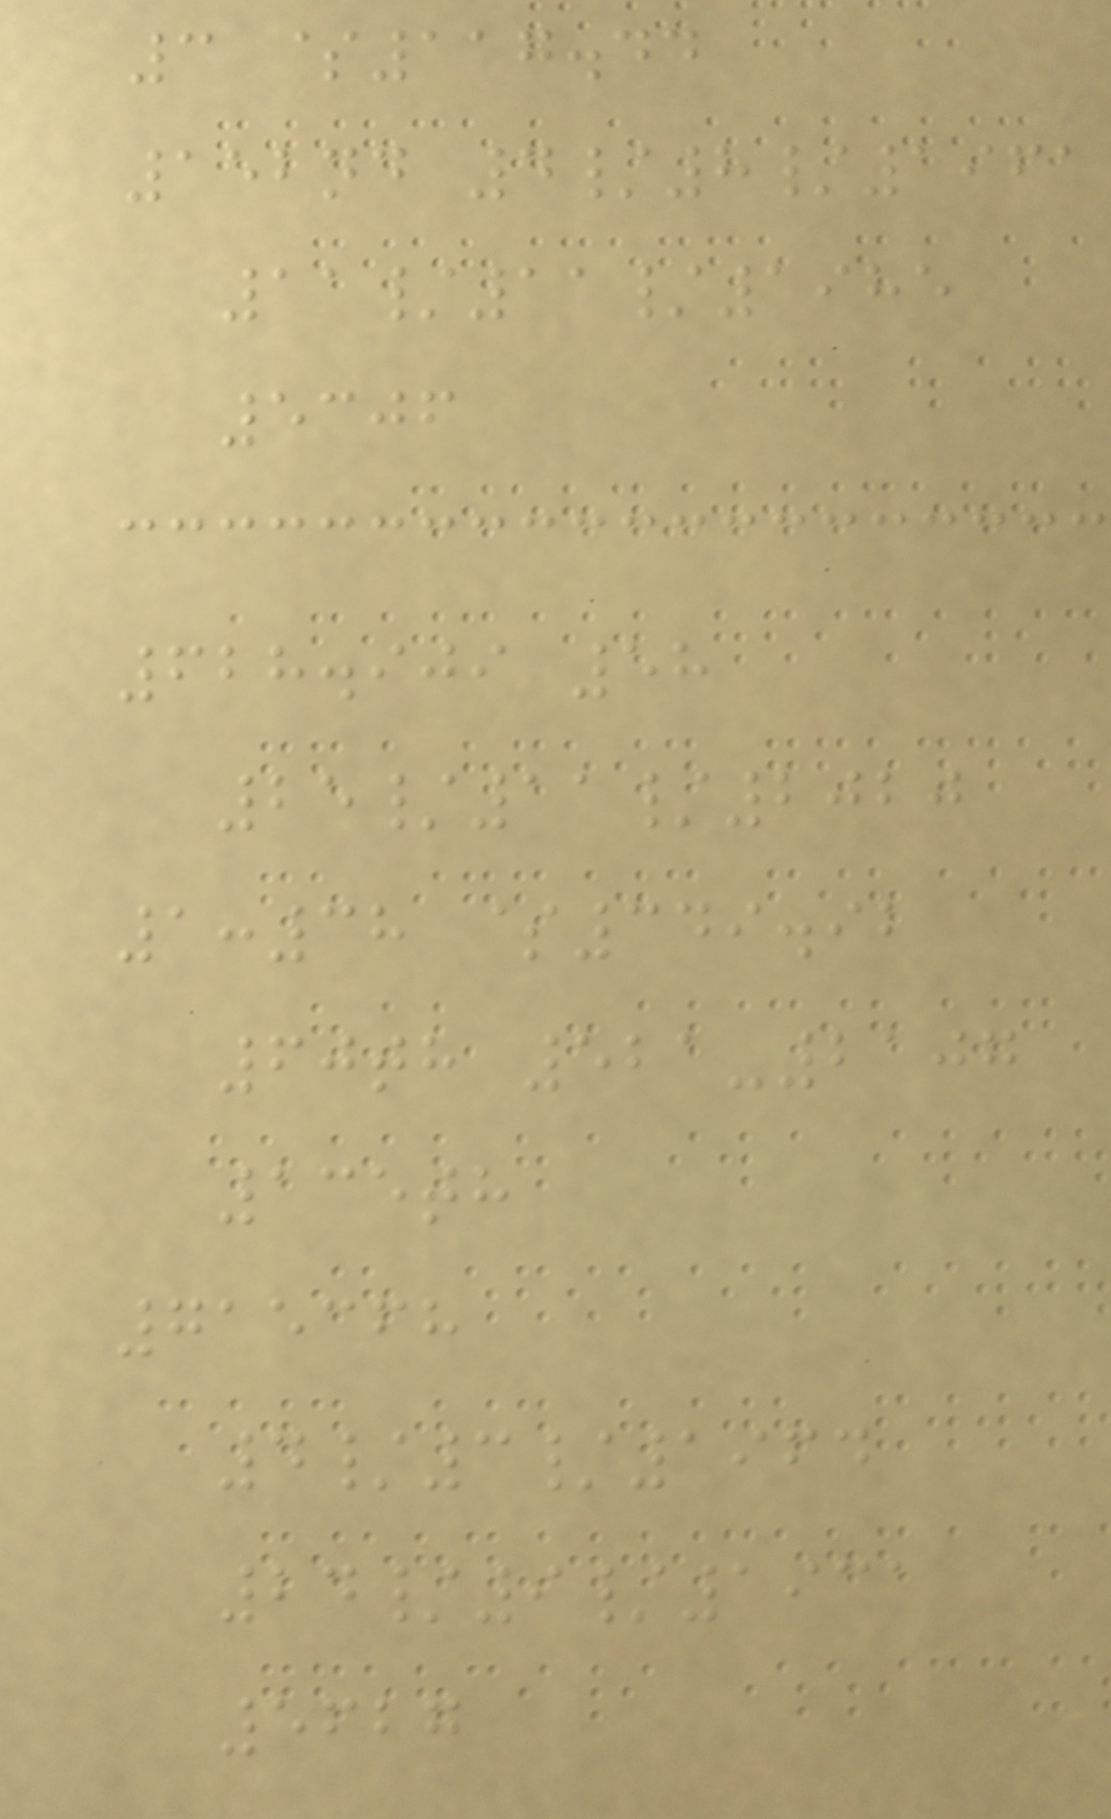3 $117.44
152nd 4/8/1961
11/11/1985
5306
628.909 58
25/11/2020
1:38 $349.92
60th 521-2107
135th
715368
4/3/1964
24/9/1931
5627
